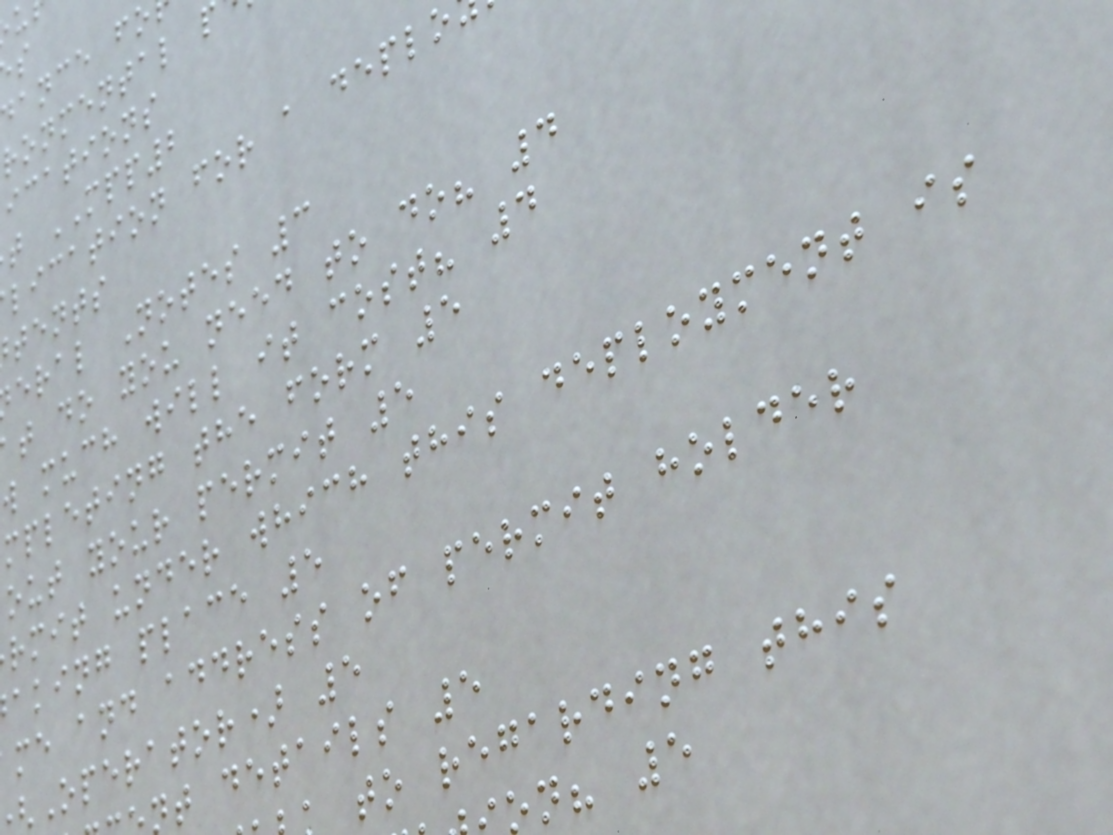ance fo
ronmental p
ications
t MPP2
lication for a deplo
tents
eral Notes 3
t do you need to do? 4
w much will it cost? 4
mpleting the form 5
out your permit 5
rmit under which this deployment is
aking place 5
me and address of permit holder
Operator) 5
nt details 5
to regarding this
